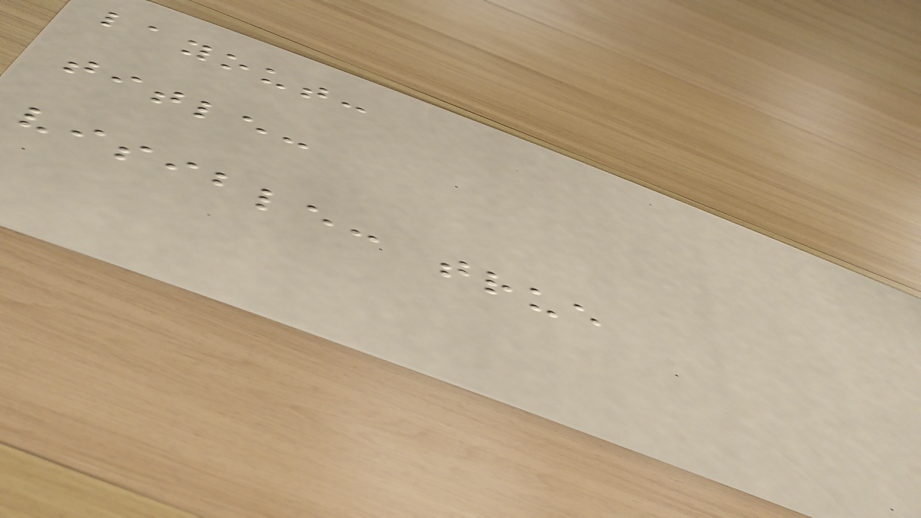layout:
title:
visible: true
